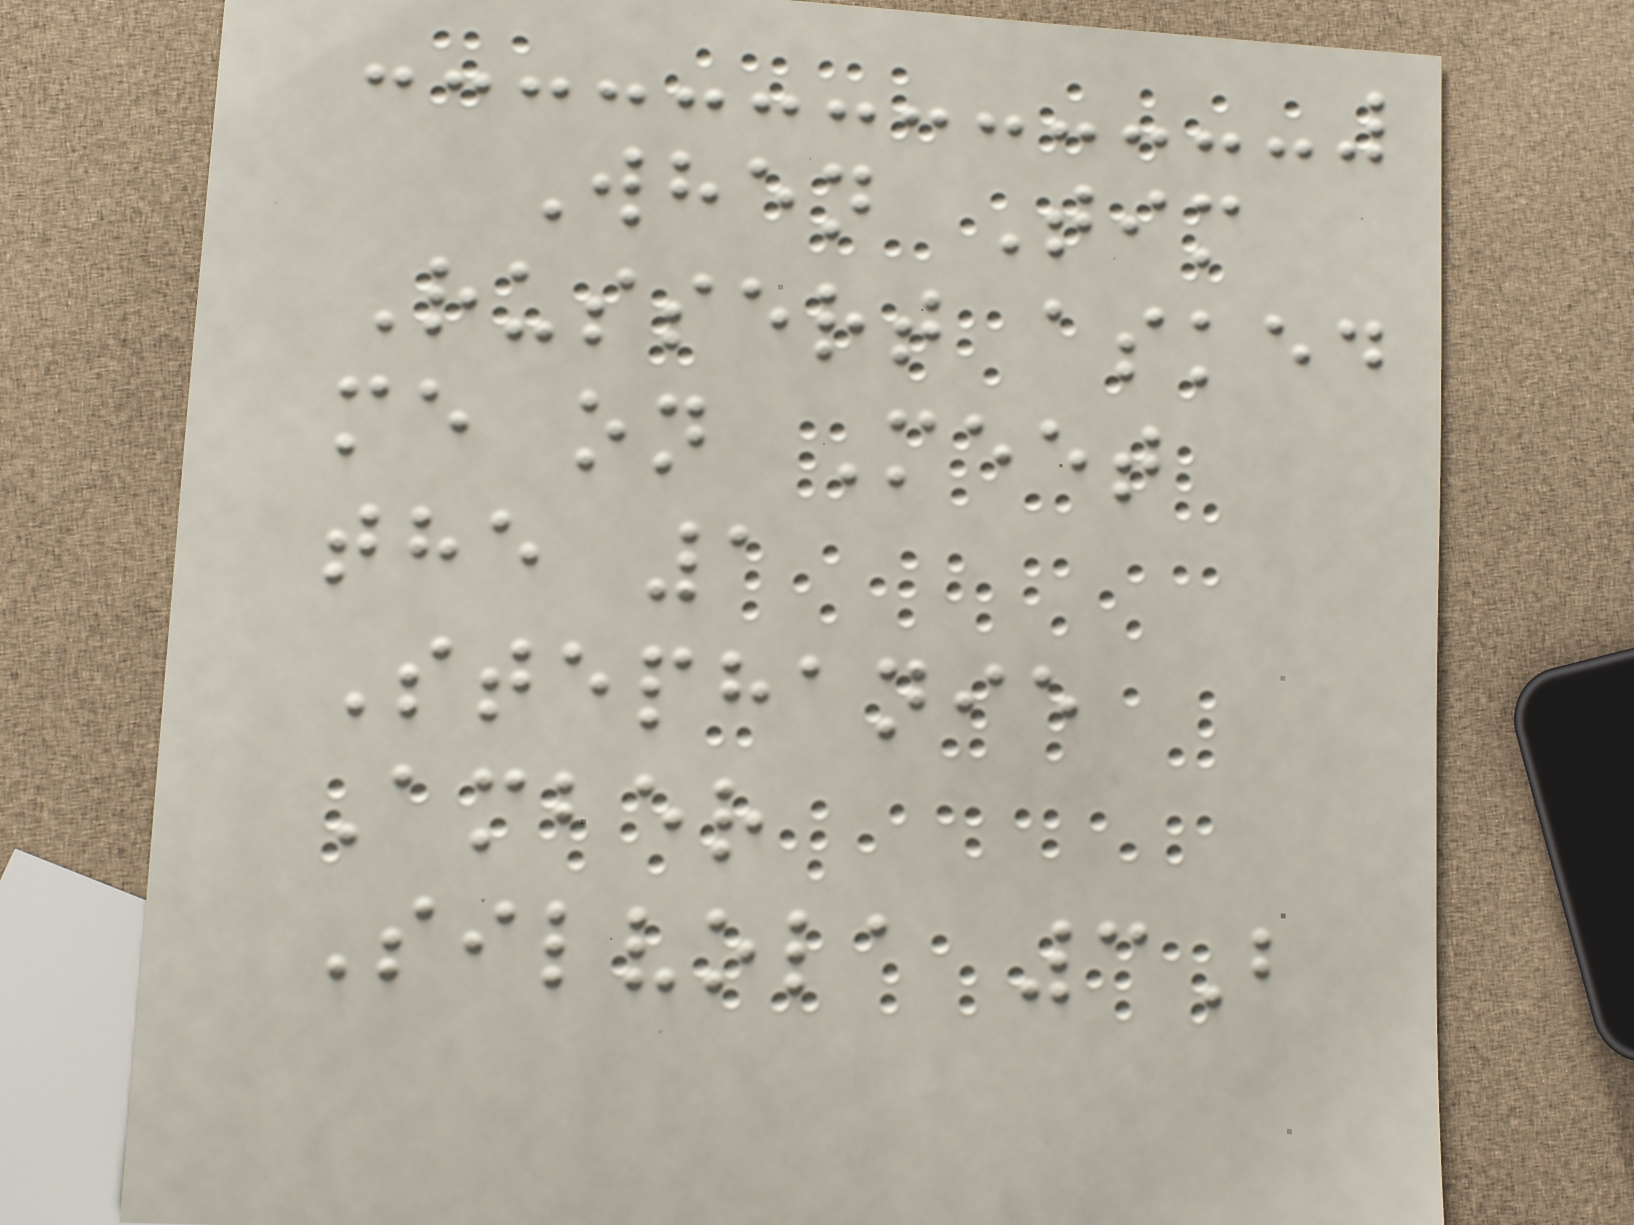When Tim
Russert asked
me on Meet
the 1
Stephanie
Amber
Silvola 3B
